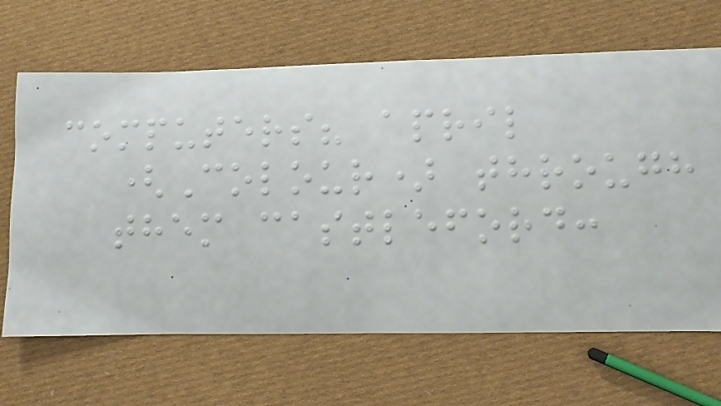computers? april
(Colour) through
them castleford:
